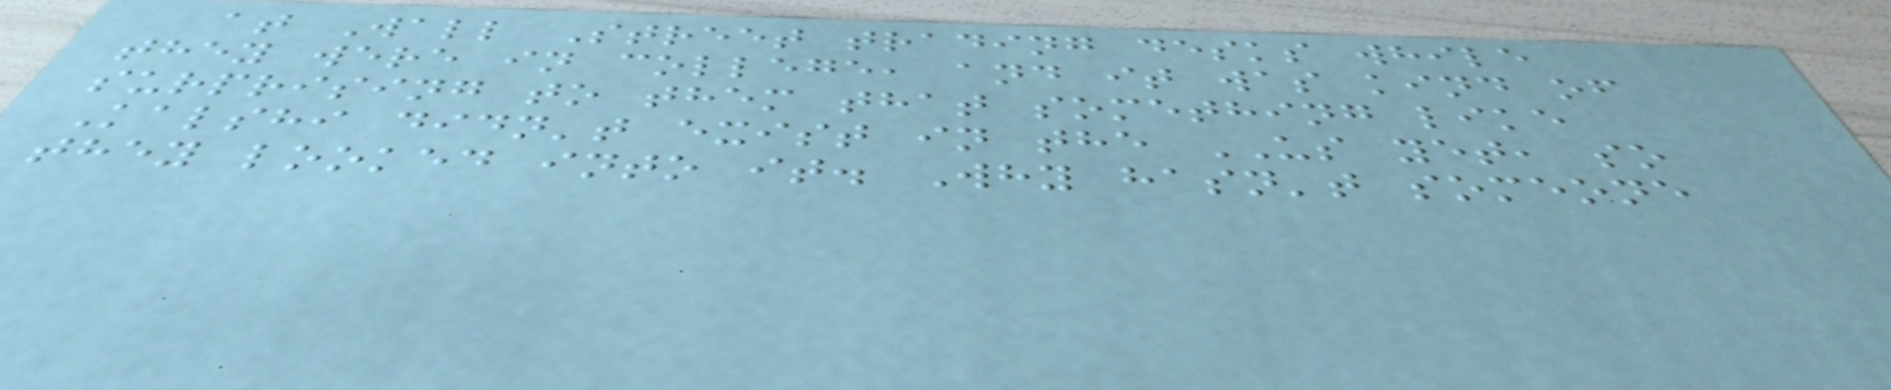at Wall Street trading desks while
they were in college, and it was kind of
surprising to them that something like
Kalshi didn't exist in the US yet, so
they looked into it. Why hasn't someone
